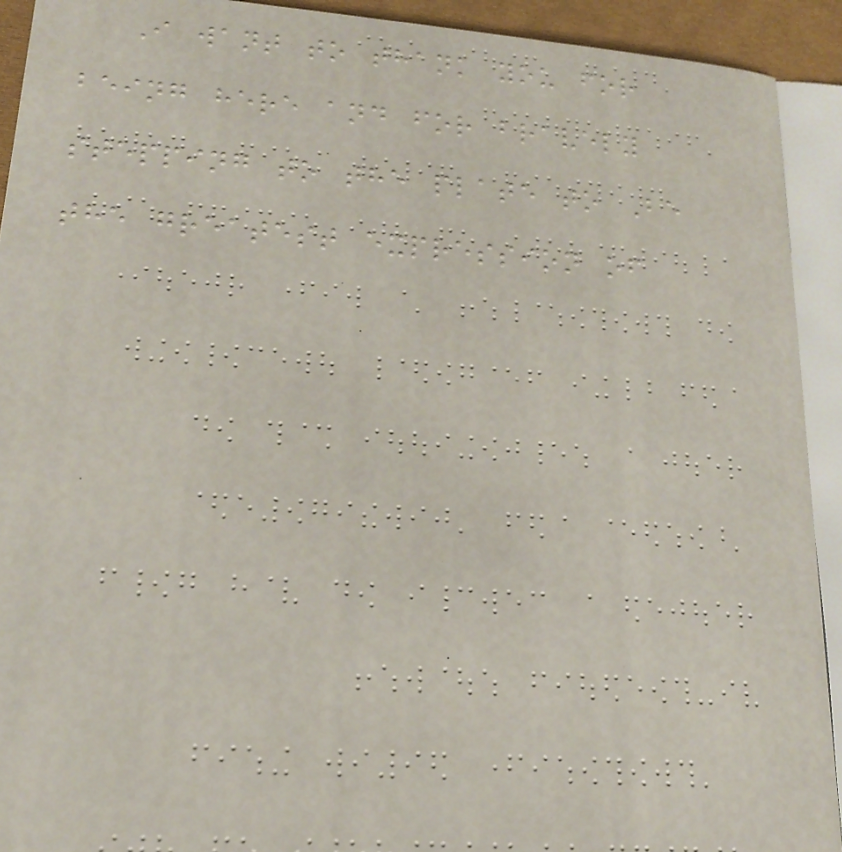I want to thank you for
being here and for bravely
stepping to the plate to Be
the greatest expression of
